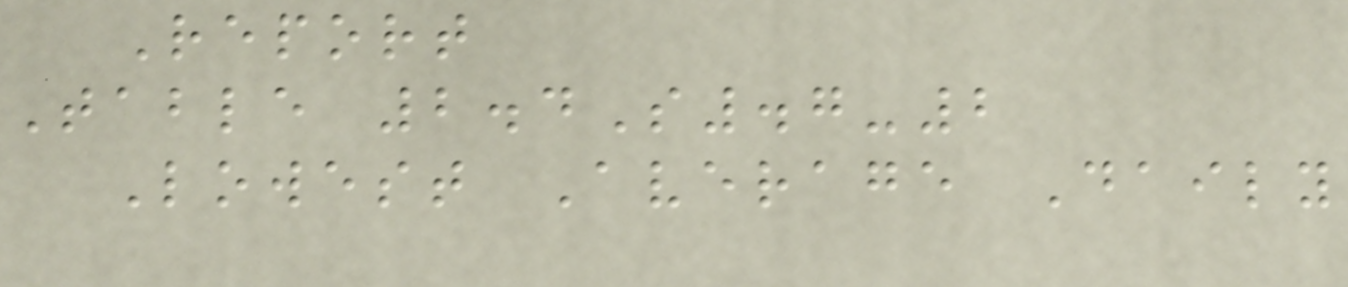Report
Table 2.4S.7-2
Lowest Average Daily
